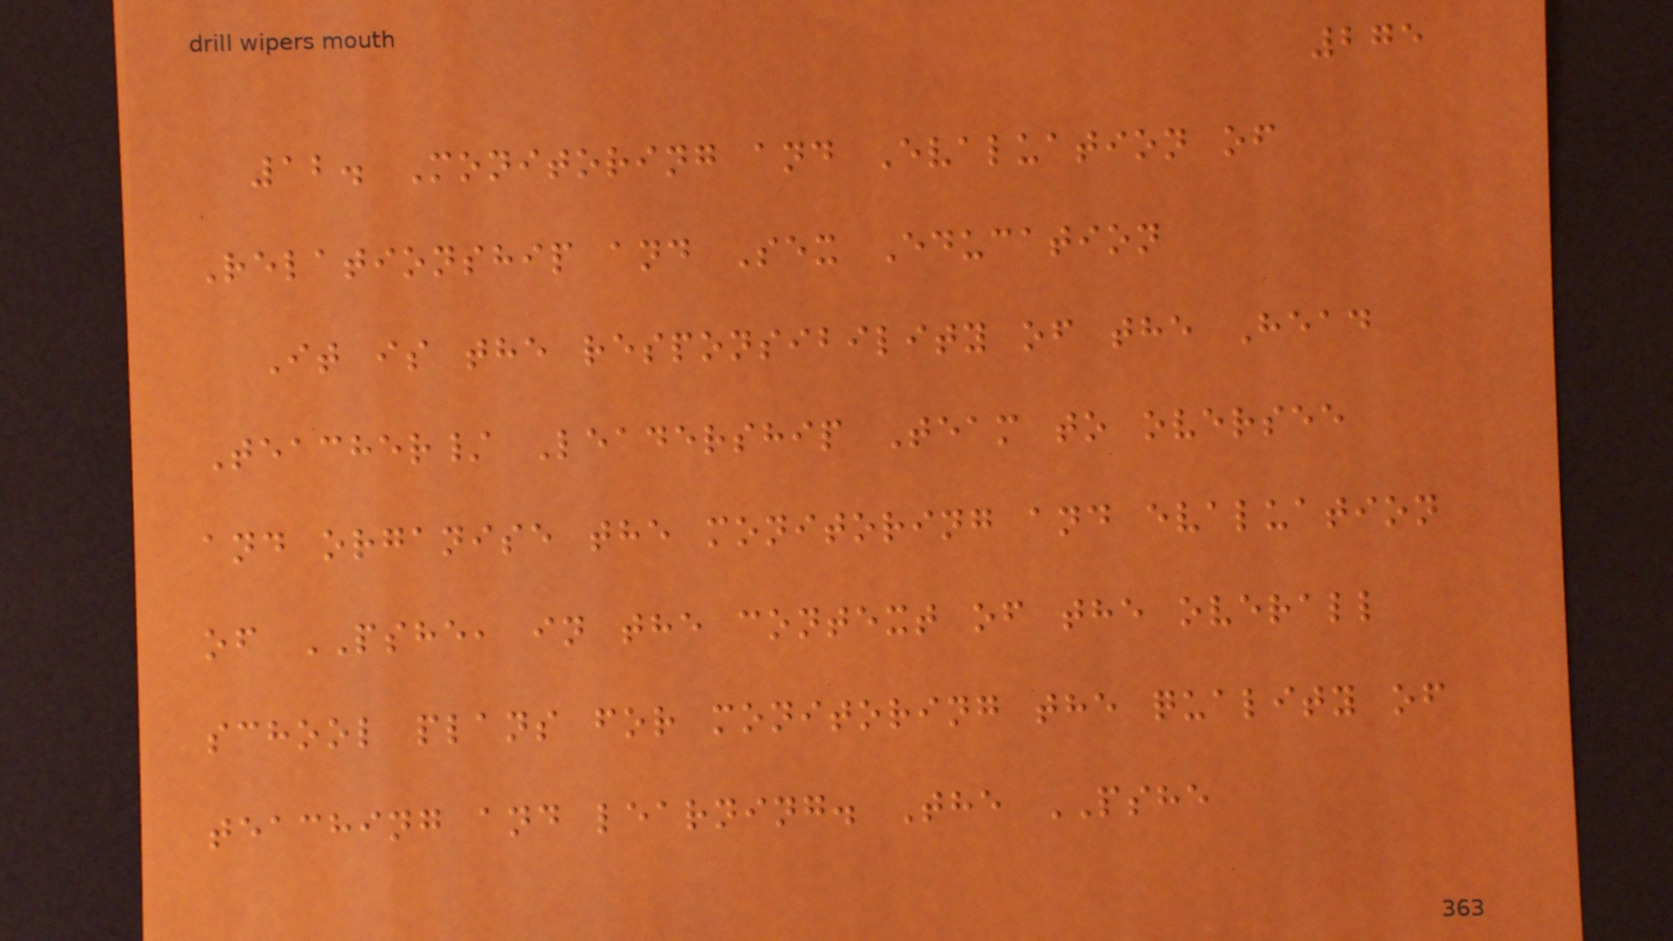275
12. Monitoring and Evaluation of
Relationship and Sex Education
It is the responsibility of the Head
Teacher/ Leadership Team to oversee
and organise the monitoring and evaluation
of PSHE, in the context of the overall
school plans for monitoring the quality of
teaching and learning. The PSHE
